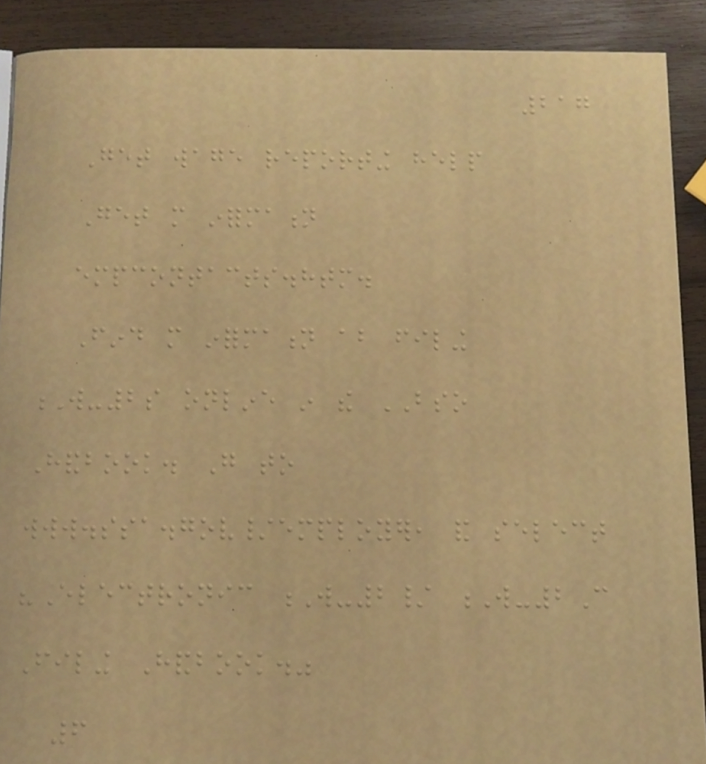217
Get wage reporting help
Get more information
empcontacts.htm.
Find more information about filing
W-2s online in the BSO
Handbook. Go to
www.ssa.gov/employer, and select
"Electronic W-2/ W-2C
Filing Handbook."
6
